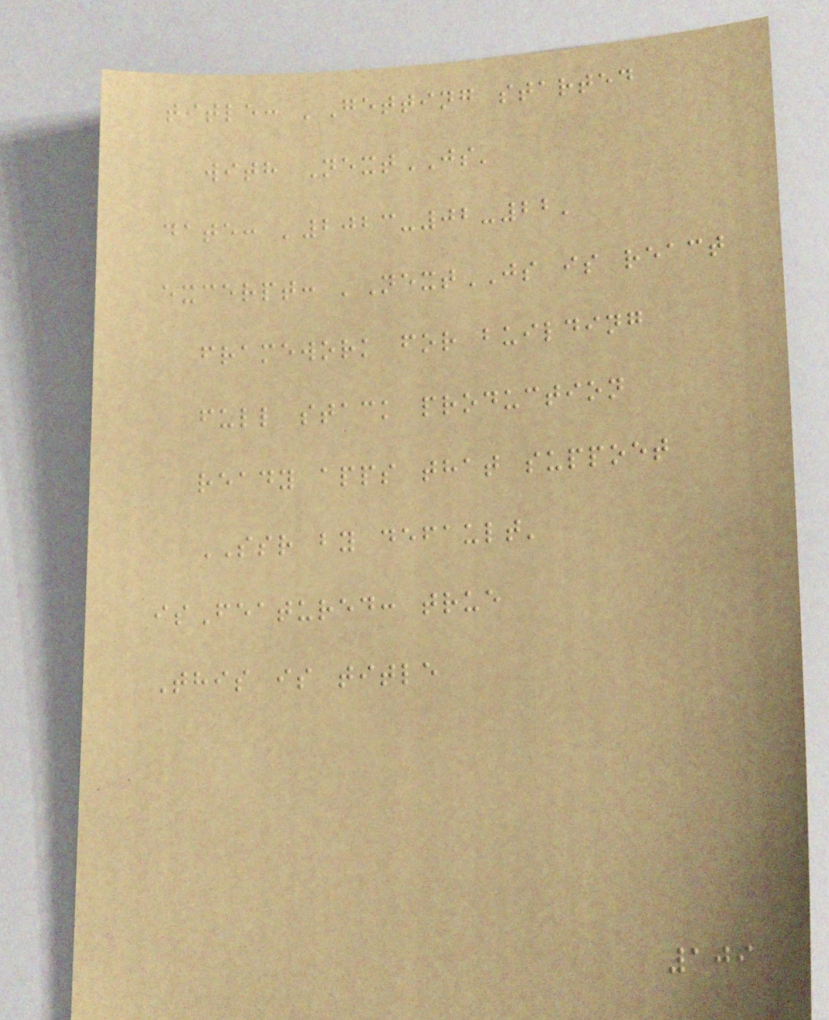title: 'Getting started
with NextJS'
date: '2023-02-22'
excerpt: 'NextJS is react
framework for building
full stack production
ready apps that suppoet
SSR by default'
isFeatured: true
This is title
109
